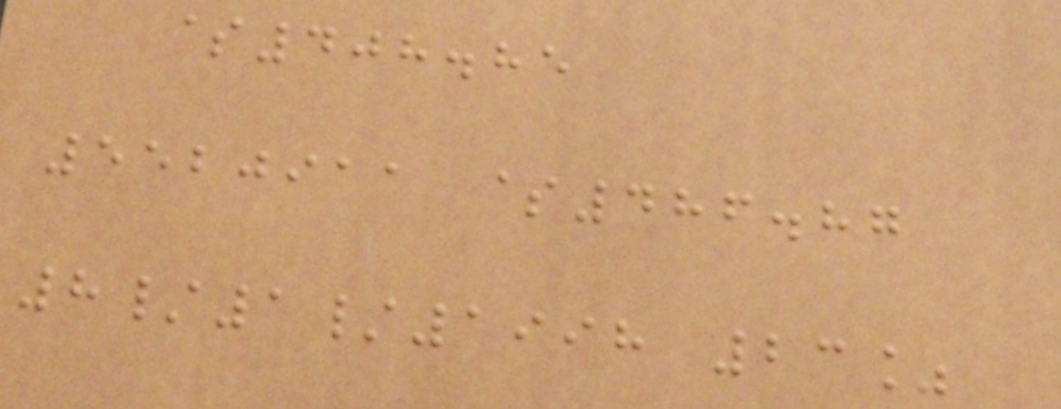$408.85
5520911 $486.87
8/1/1998 23%
